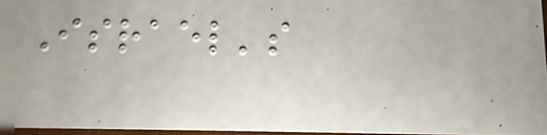Israel's
